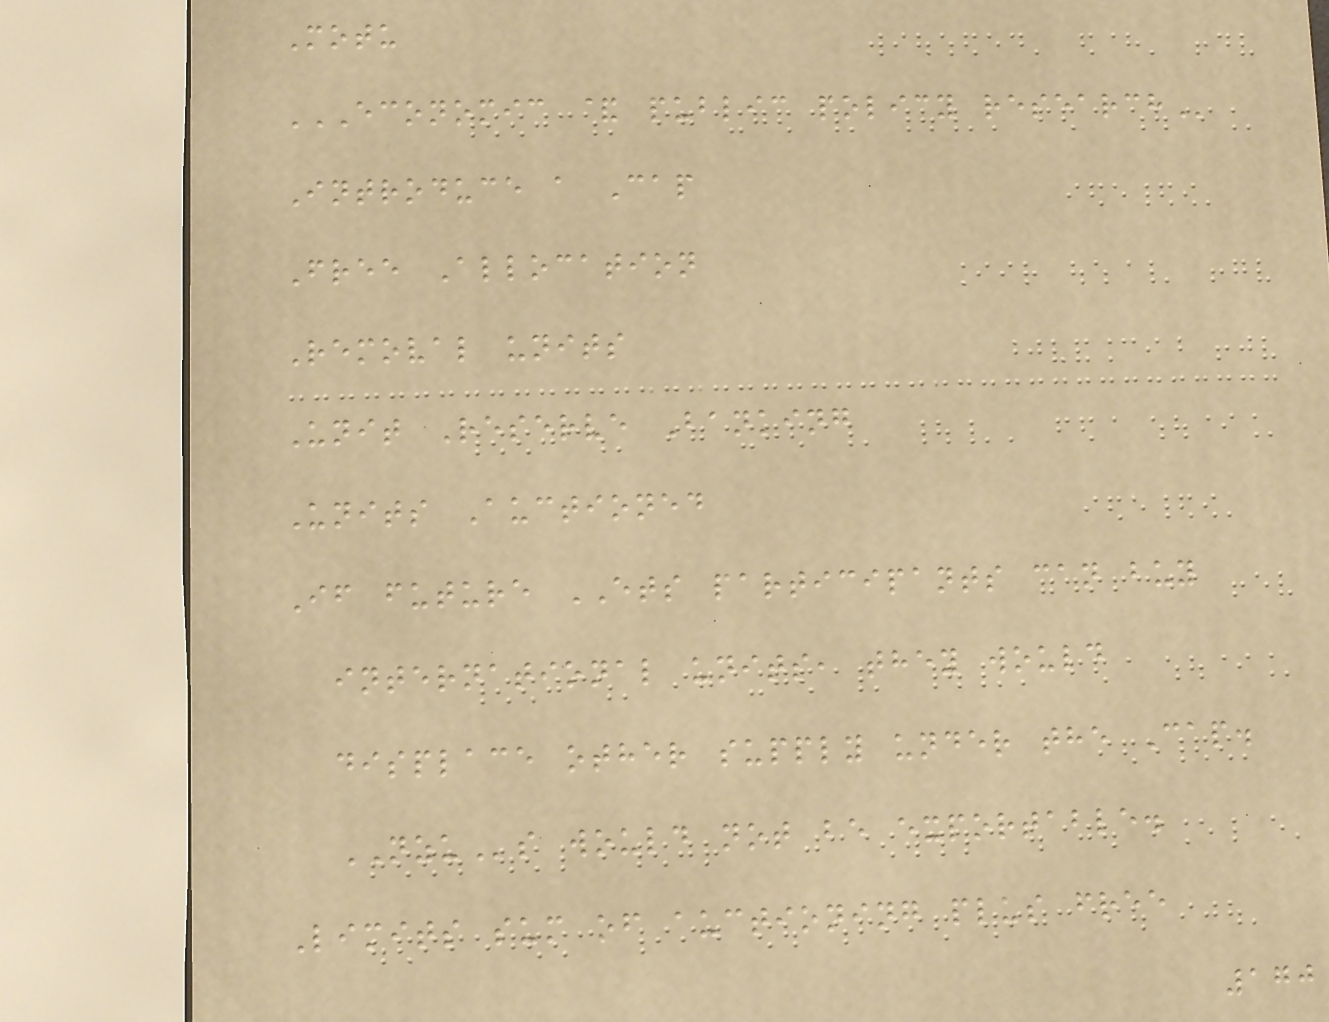Motu
ECONOMIC & PUBLIC POLICY RESEARCH
Introduce a Cap
Free Allocation
Removal units
Unit Reserve Banking
Units Auctioned
If future ETS participants can buy
international units, they would
displace other supply under the Cap.
NZUs would not be exportable.
Limits sum of auctioning plus free
170
